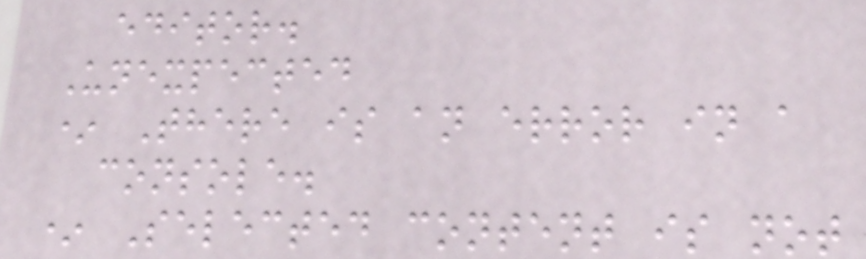editor.
Unexpected
* There is an error in a
console.
* Selected content is not
